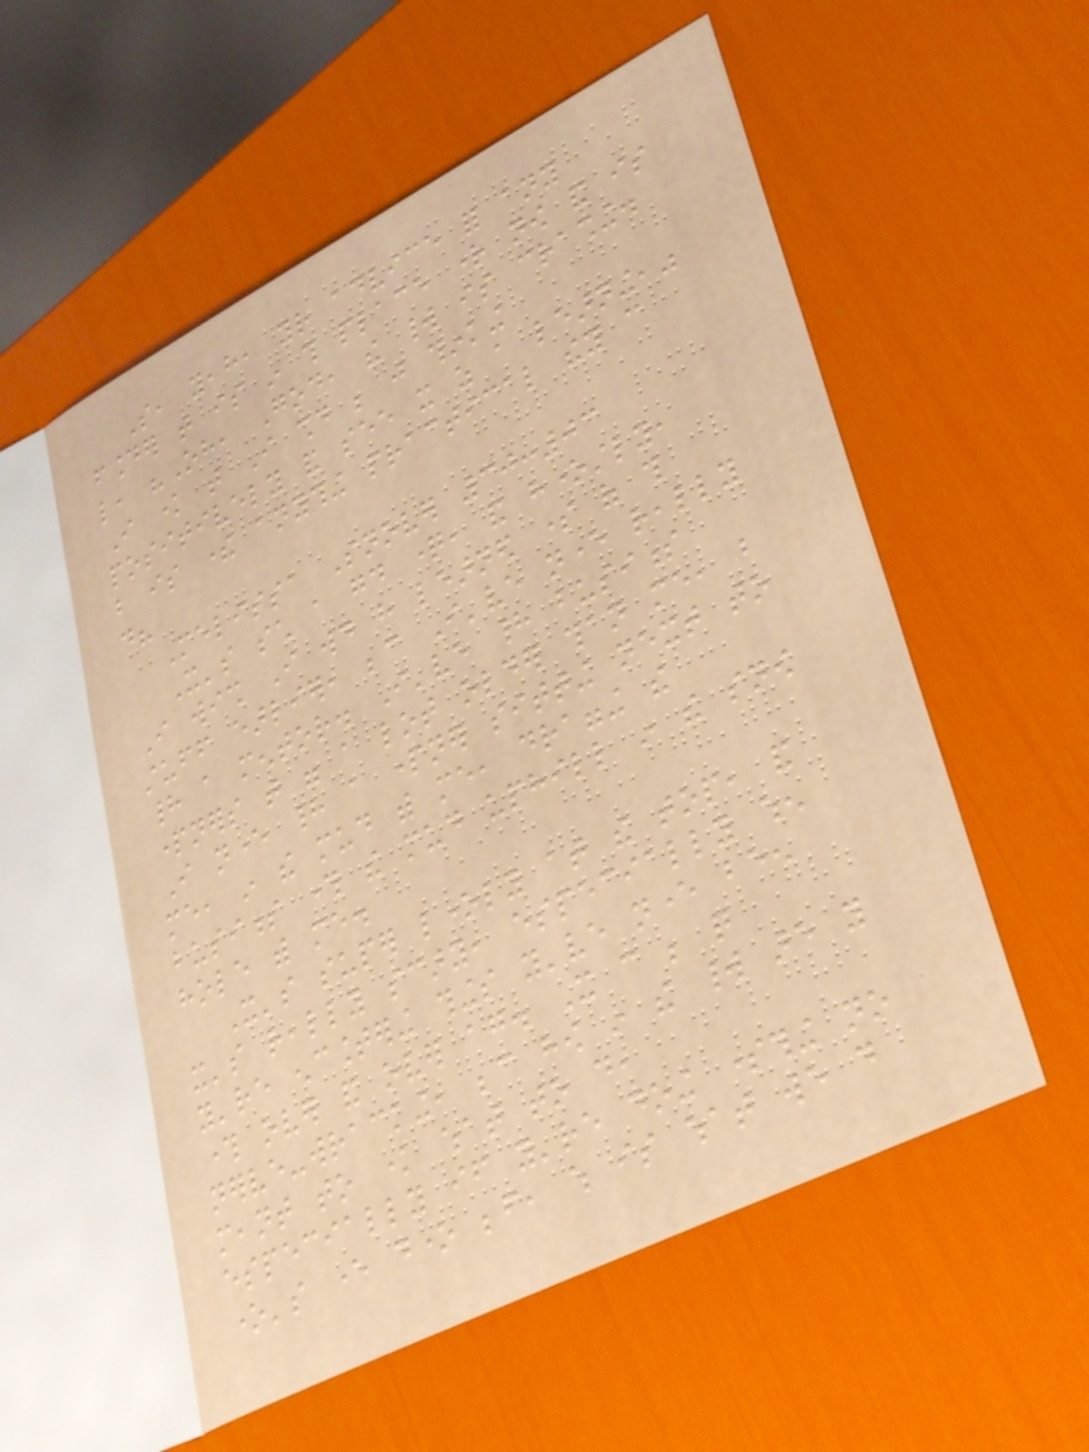So, yeah, your advice for any
founder that is in this place right now and is
like, "Oh, God, the world is crashing.
I know that I should be just thinking
positively and see it as a learning,"
but is there anything practical they can
do?
Melissa Snover 30:03
It's such a good question, and honestly,
I wish I would have learned some of this
stuff earlier, because I've never really
had a mentor. I've had business
partners that were a lot older than me, but
I never had a partner sitting next to
me, in the mud with me, dragging the
business through the mud uphill in the snow
hole with me.
It's super lonely at the top, and
it's really scary, especially when
you're encountering things you've never been
through over and over again. It can be quite
nerve-wracking, because how in the world are you
meant to know what to do,
especially if you're doing something no
one's ever done before, which is what we do
